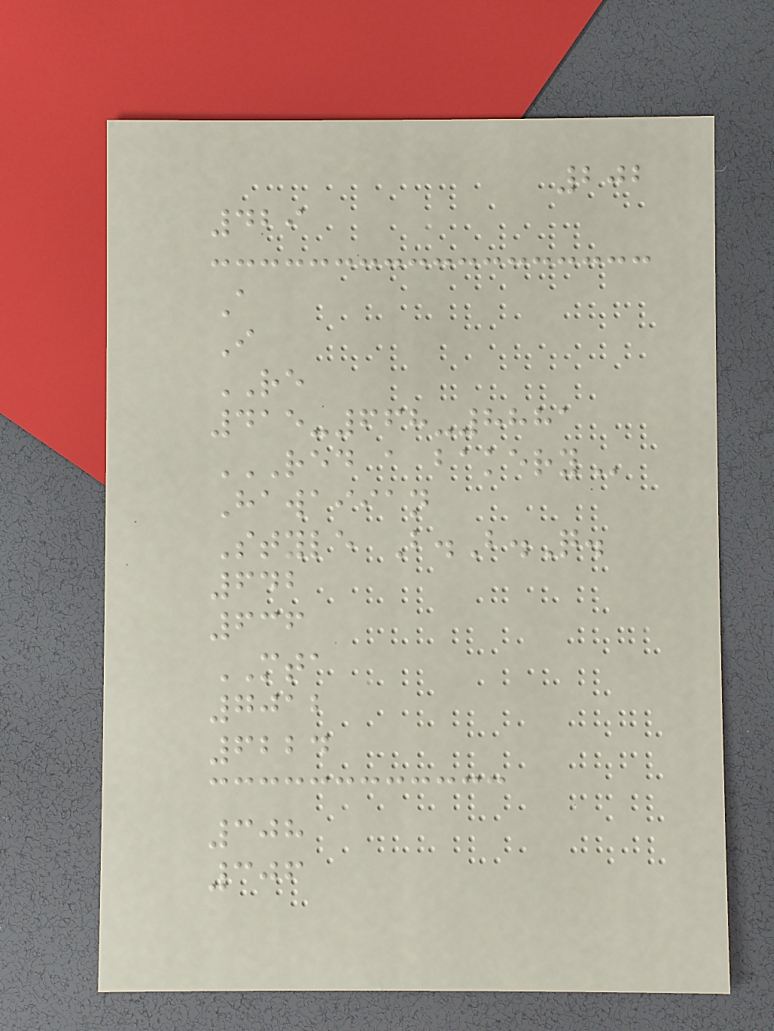202
429
A
I
RE
415-668-8881
RED A BAKERY
Hawaiian
Style B.B.Q.
642
636
MTA
7012
6224
308
306
